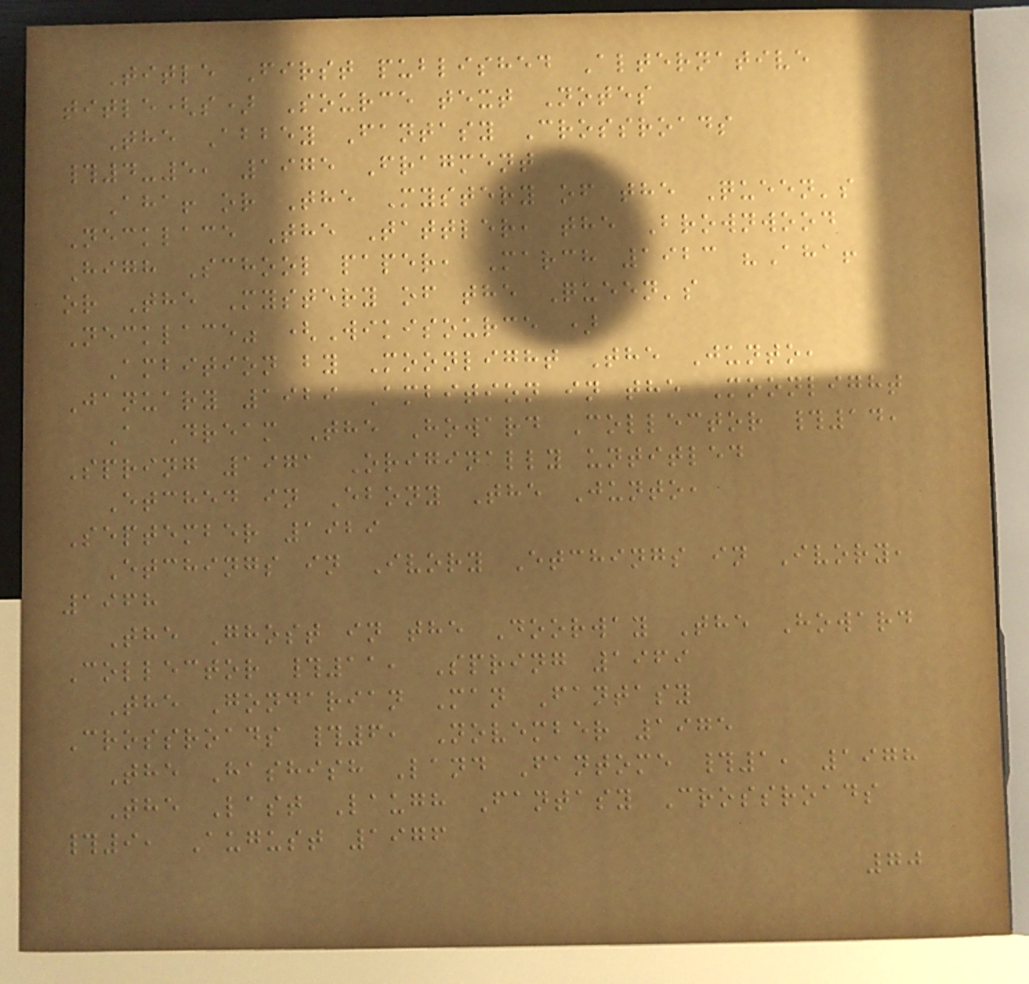Title First published Alternative
title(s) Source text Notes
The Abbey Fantasy Crossroads
#4-5, 1975 Fragment
Aha! or The Mystery of the Queen's
Necklace The Tattler, the Brownwood
High School paper, March 1923 "Aha!
or The Mystery of the Queen's
Necklace" (Wikisource )
Ambition by Moonlight The Junto,
January 1929 Ambition in the Moonlight
A Dream The Howard Collector #14,
Spring 1971 Originally untitled
Etched in Ebony The Junto,
September 1929
Etchings in Ivory Etchings in Ivory,
1968
The Ghost in the Doorway The Howard
Collector #11, Spring 1969
The Gondarian Man Fantasy
Crossroads #6, November 1975
The Hashish Land Fantome #1, 1978
The Last Laugh Fantasy Crossroads
#9, August 1976
70
